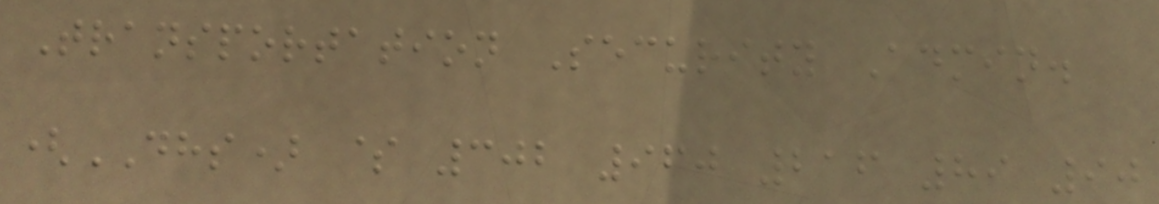Transportation Security Admin.
(DHS) $ 302 960 216 89 90
